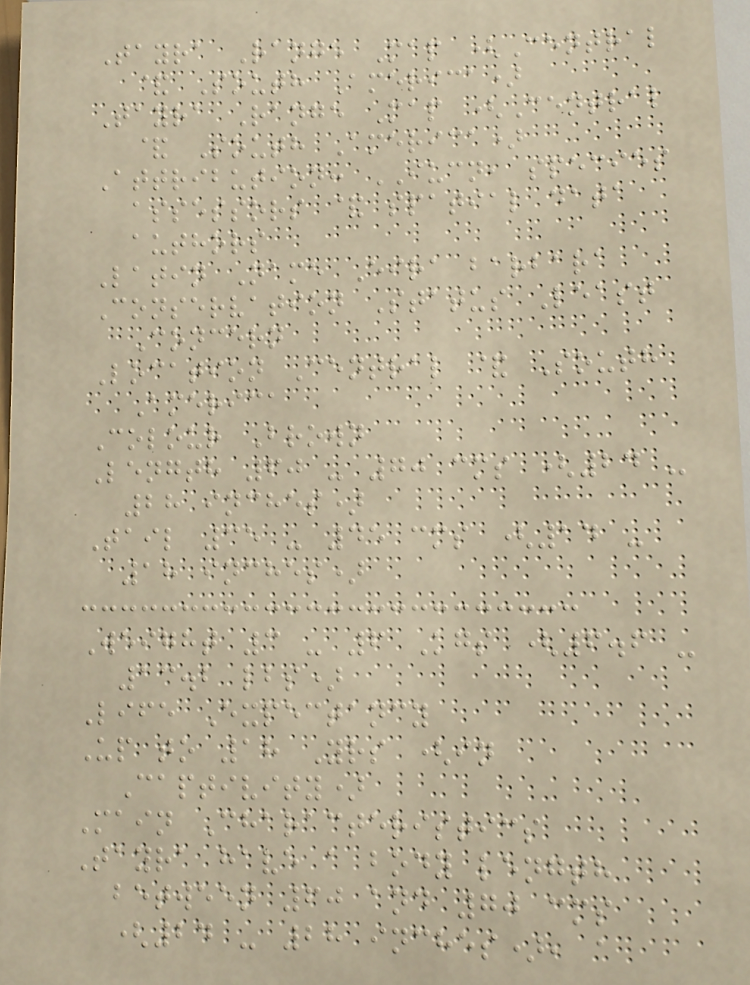Tayra Range Map (Central
& South America)
Tayra Range Map (Central
& South America)
Attribution: IUCN, species
assessors & spatial data
authors
Latin Name Eira barbara
Conservation Status Least
Concern
Location Central & South
America
Colour Brown
Length 60 - 70 cms (24 -
28 inches)
Tail 35 - 45 cms (14 -
18 inches)
Weight 3 - 6 Kgs (6.6 -
13.2 lbs)
Life Expectancy
Up to 18 Yrs (in
Captivity)
Main Characteristics
Tayra have a body length
between 60 and 70 cms
(24 - 28 inches), a
